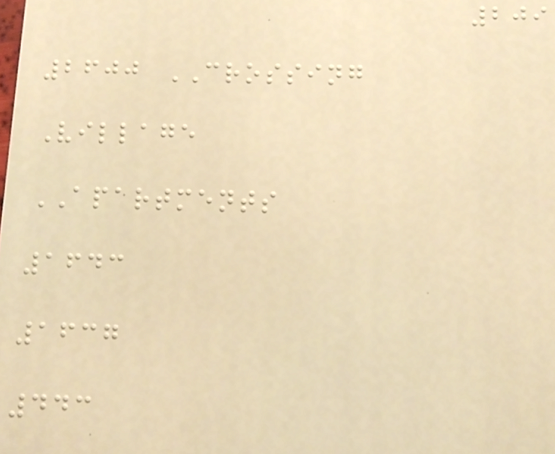209
2600 CROSSING
Village
APARTMENTS
1643
1637
443
